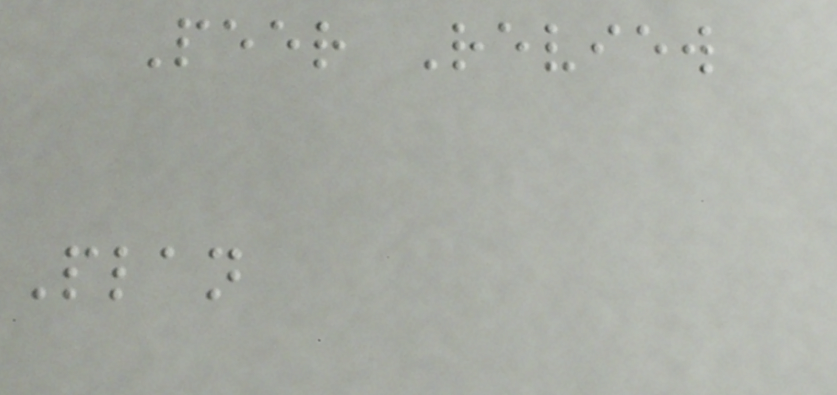Peer Review
Plan
